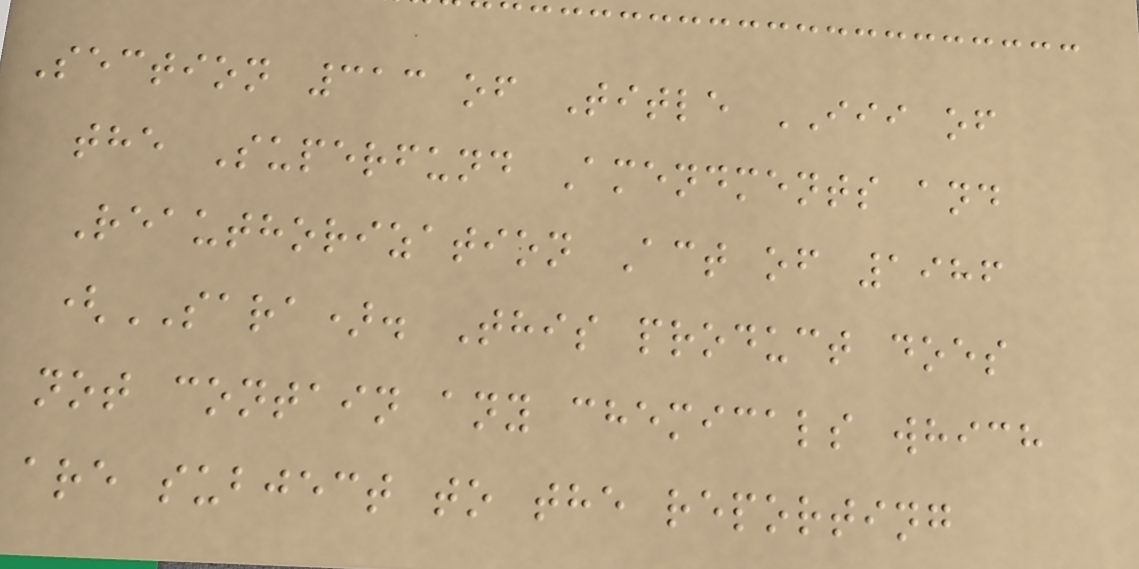Section 313 of Title III of
the Superfund Amendments and
Reauthorization Act of 1986
(SARA). This product does
not contain any chemicals which
are subject to the reporting
